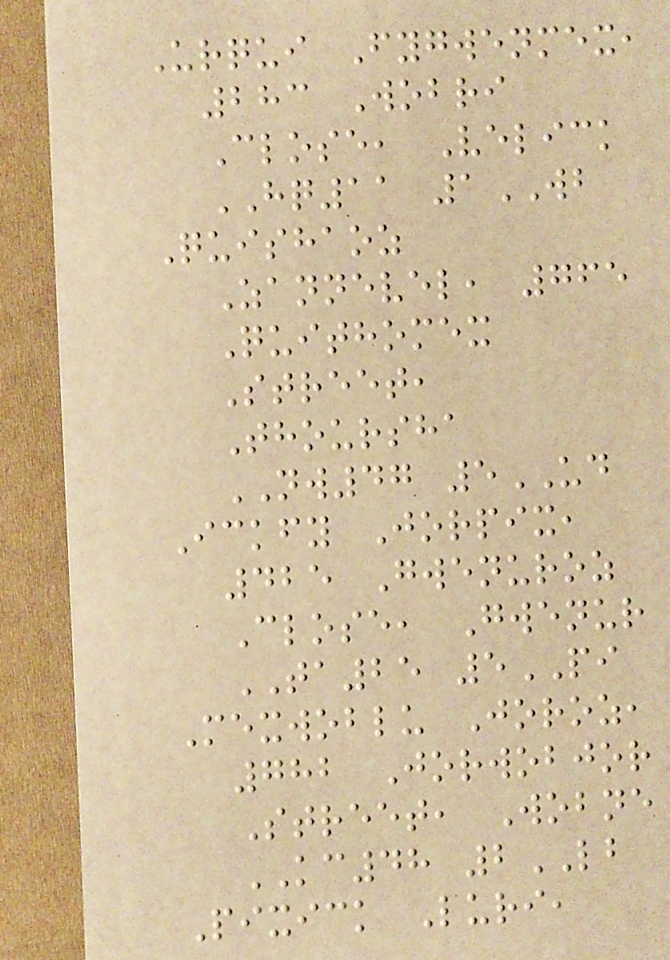Urqui Fygwenmex,
283 Wobri
Close, Velick
HQ11 1WB
Quishaoz
Zannevel, 765
Quithomex
Street,
Thoursha
NW47 5UD
Ickfy Jorpix,
425 Gwenuroz
Close, Gwenur
TA25 5PI
Mexwoblu Joroz,
782 Jorwobjor
Street, Wobne
KC48 2LB
Pixick Luri,
